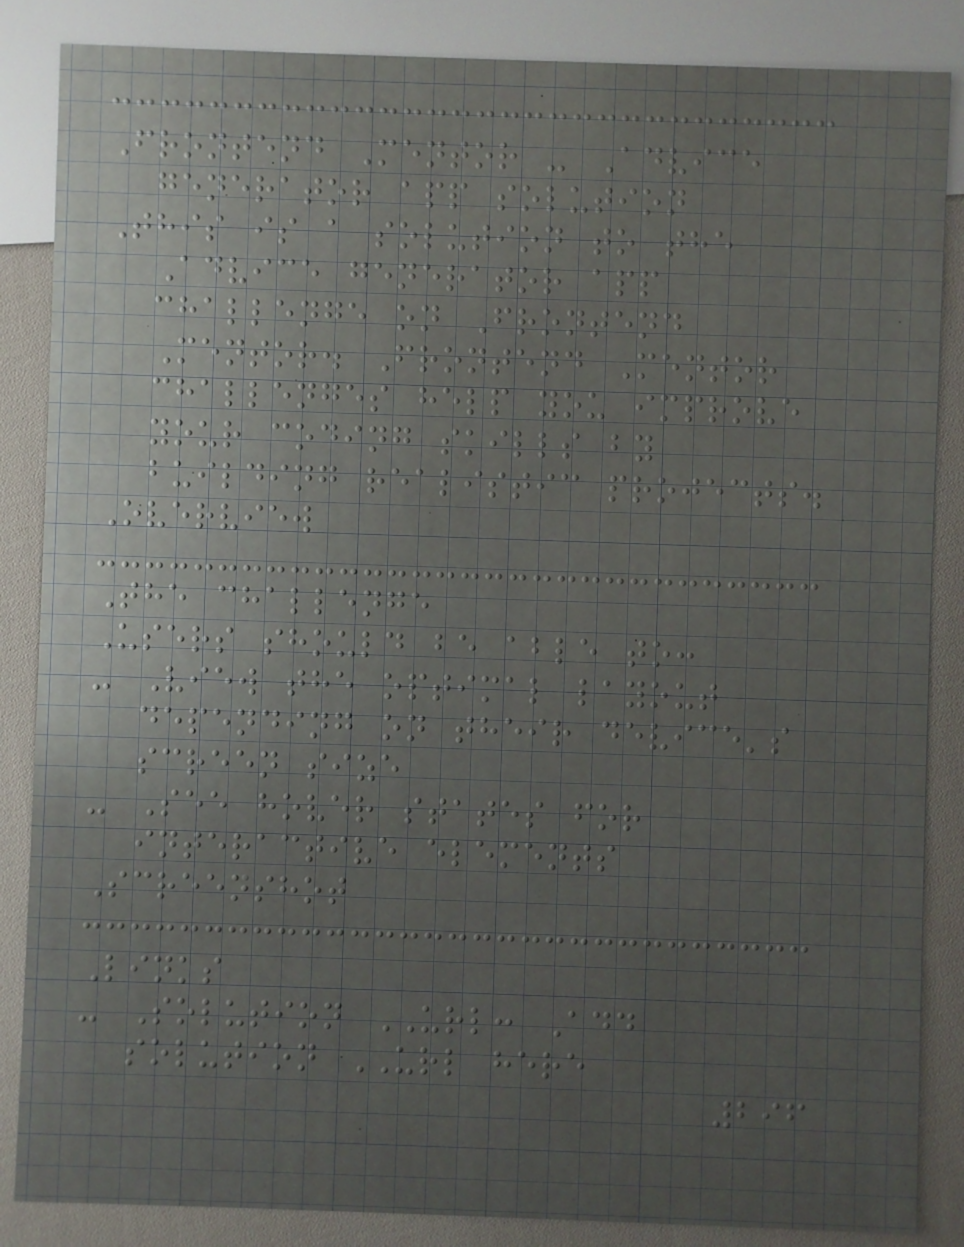Frontend Mentor - Advice
generator app solution
This is a solution to the
Advice generator app
challenge on Frontend
Mentor. Frontend Mentor
challenges help you improve
your coding skills by
building realistic projects.
Overview
The challenge
Users should be able to:
- View the optimal layout
depending on their device's
screen size
- See hover states for
interactive elements
Screenshot
Links
- Solution URL: Add
solution URL here
296
